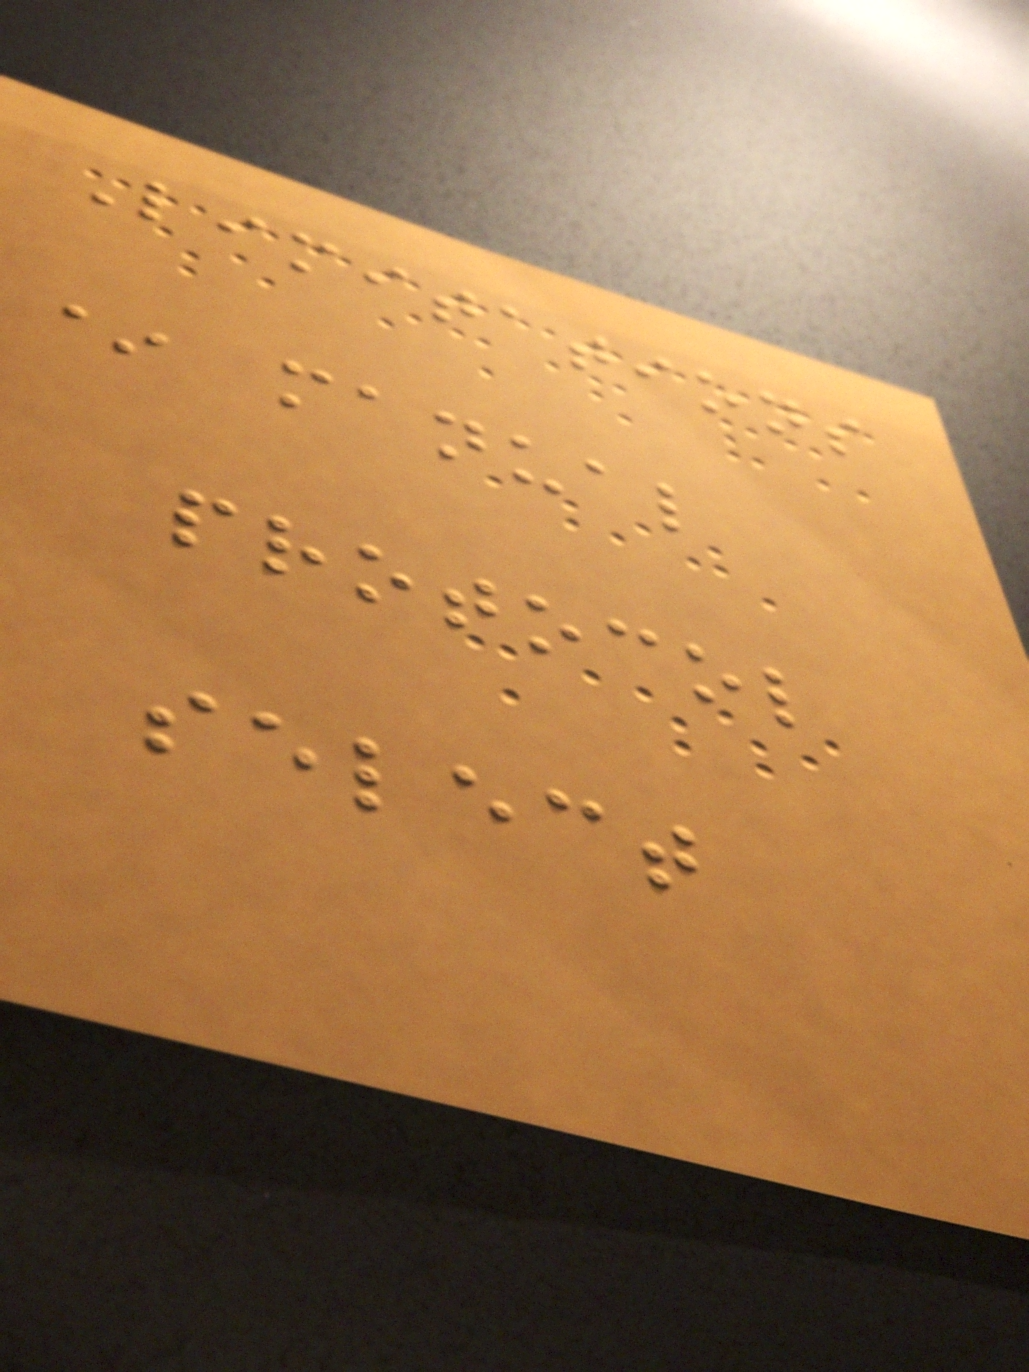Limitations
* manual
protocol
select
